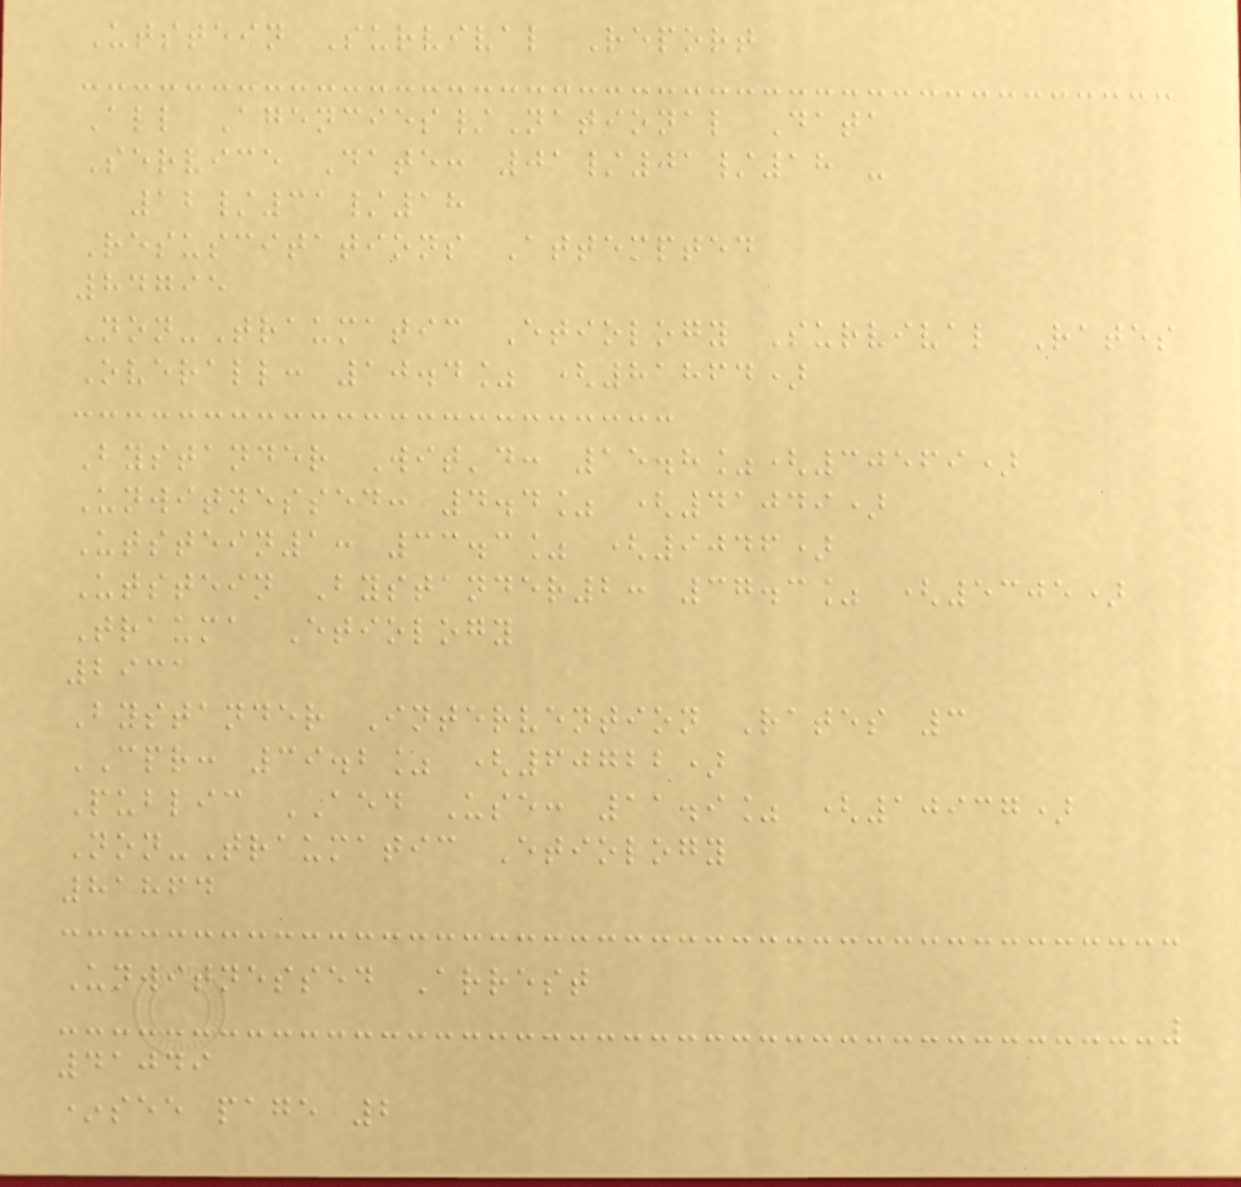Utstein Survival Report
All Agencies/National Data
Service Date: 01/01/18 -
12/31/18
Resuscitations Attempted
84795
Non-Traumatic Etiology Survival Rates
Overall: 10.4% (81864)
Bystander Wit'd: 15.8%(30569)
Unwitnessed: 4.4% (41049)
Utstein1: 33.3% (9046)
Utstein Bystander2: 37.3% (5305)
Trauma Etiology
2931
Bystander Intervention Rates 3
CPR: 39.2% (60722)
Public AED Use: 11.9% (10937)
Non-Traumatic Etiology
81864
Unwitnessed Arrest
41049
*see page 2
